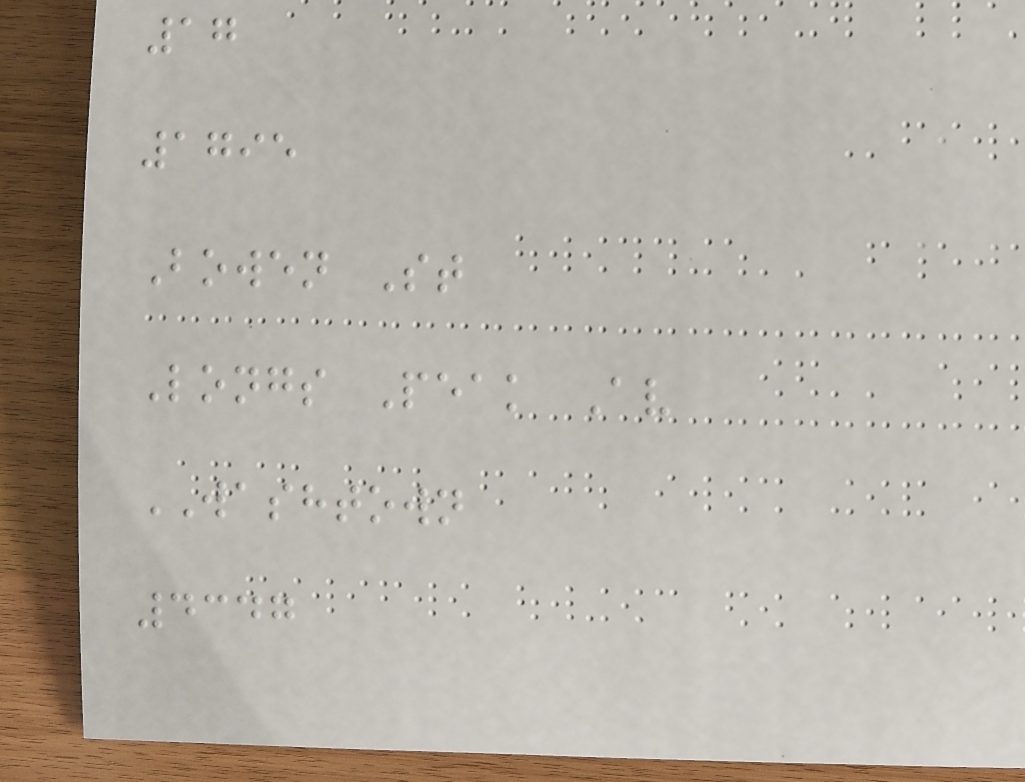17
1795
Bowen St
Longs Peak Av
WASHTOWN
4347
